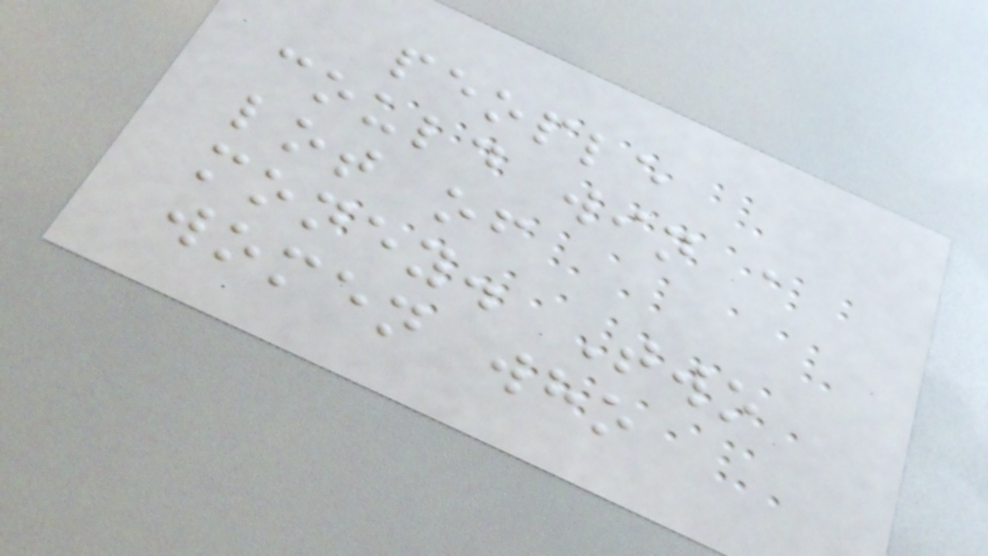people
could win a
lot of
money. Two
women who
